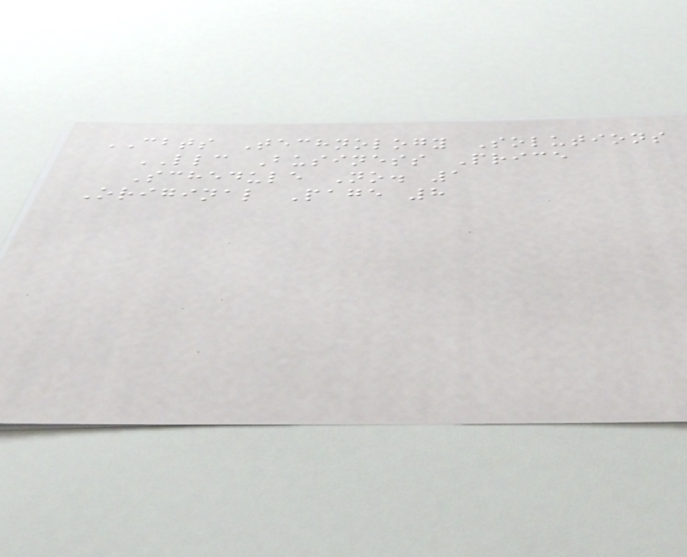CBTS Technology Solutions
LLC Business Price
Schedule No. 1
Original Page 8
